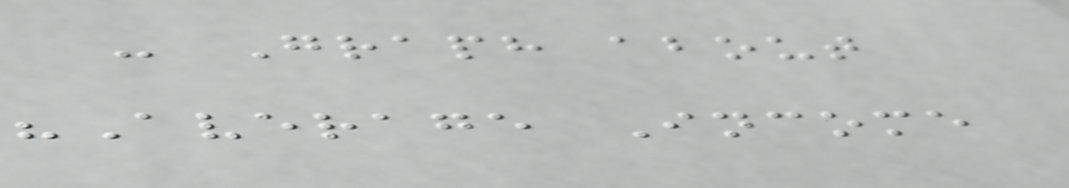- Graph about
"Average Income
